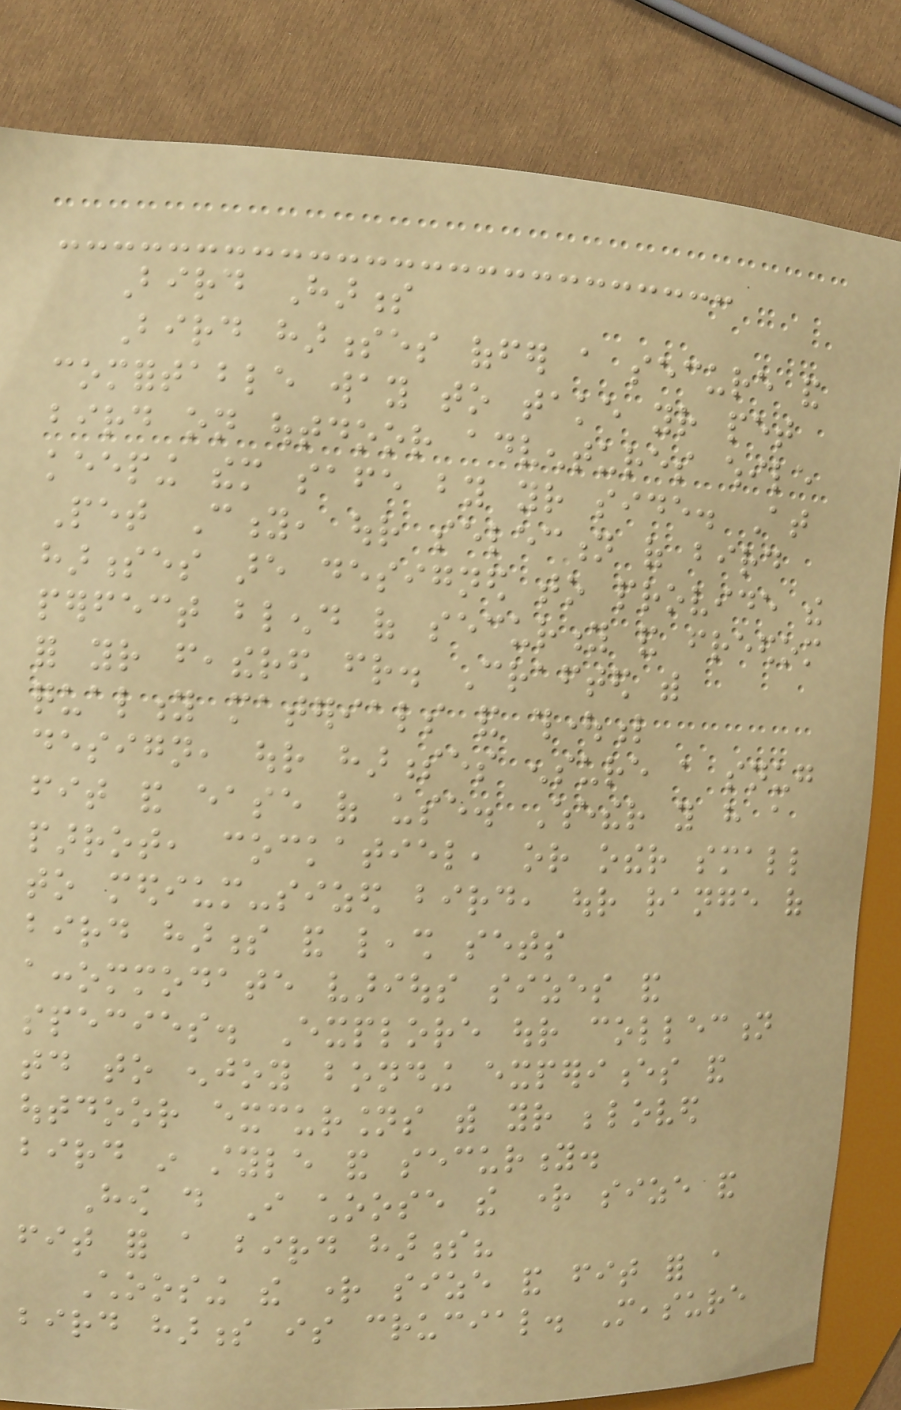Bird Harness
Bird harnesses offer a secure and
comfortable way to take your pet
bird on outdoor adventures while
keeping them safe by your side. At
Pet City, our selection of bird
harnesses are designed to provide the
perfect blend of security and freedom
for your feathered friend. Crafted with
quality materials and thoughtful
design, our harnesses ensure a snug
fit and ease of use. Whether you have a
parrot, cockatiel, or other small
to medium-sized bird, our range of
bird harness and leash sets
accommodate various sizes and
species. Explore our collection
today to enjoy bonding experiences and
outdoor excursions with your beloved
bird in style and security.
How do I choose the right size and
fit for a bird harness?
Choosing the right size and fit for a
bird harness is crucial. Measure
